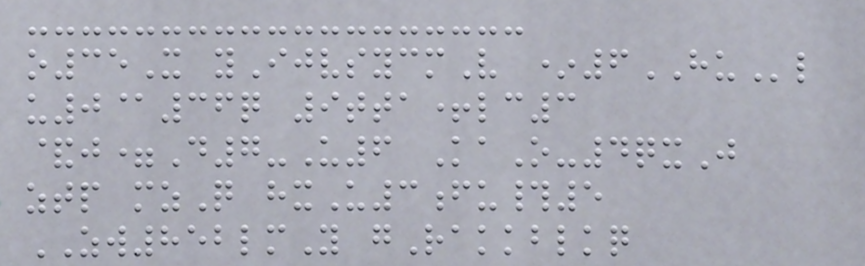o35X yIjvsycmV *6HUl
u0@36q 9tta+lc3
&j=D7-U6 KaO-4qxJ
ztp mzQ hxU3fu#5
ZW852lmY gRakkblkq
